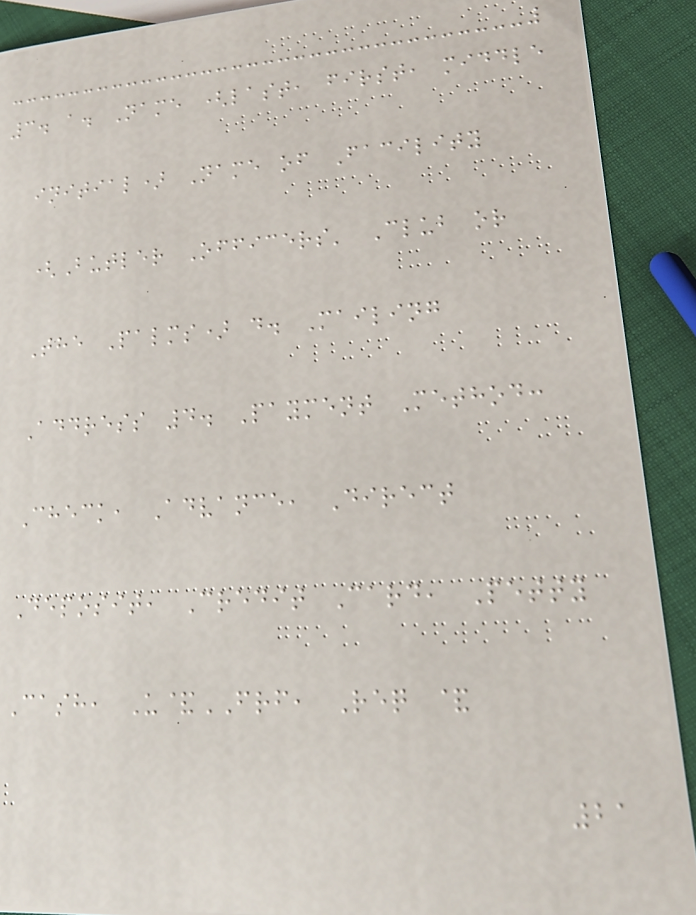3. a. Name (last, first, middle
initial) Name of Facility
(Butler Officers' Club or
The Palms) d. Mailing
Address 4. Payment Method:
Check, Advance, Direct
Deposit, Credit Card, Petty
Cash, U&FRF, Req &
21
